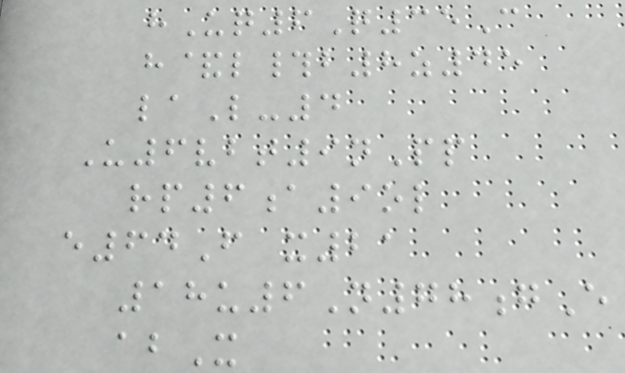hUq6Q35C
h&l#b8z45
laL-4
U6vbt9nPp
rp6a9ol
e64F x21
18u6N78gE
abX
